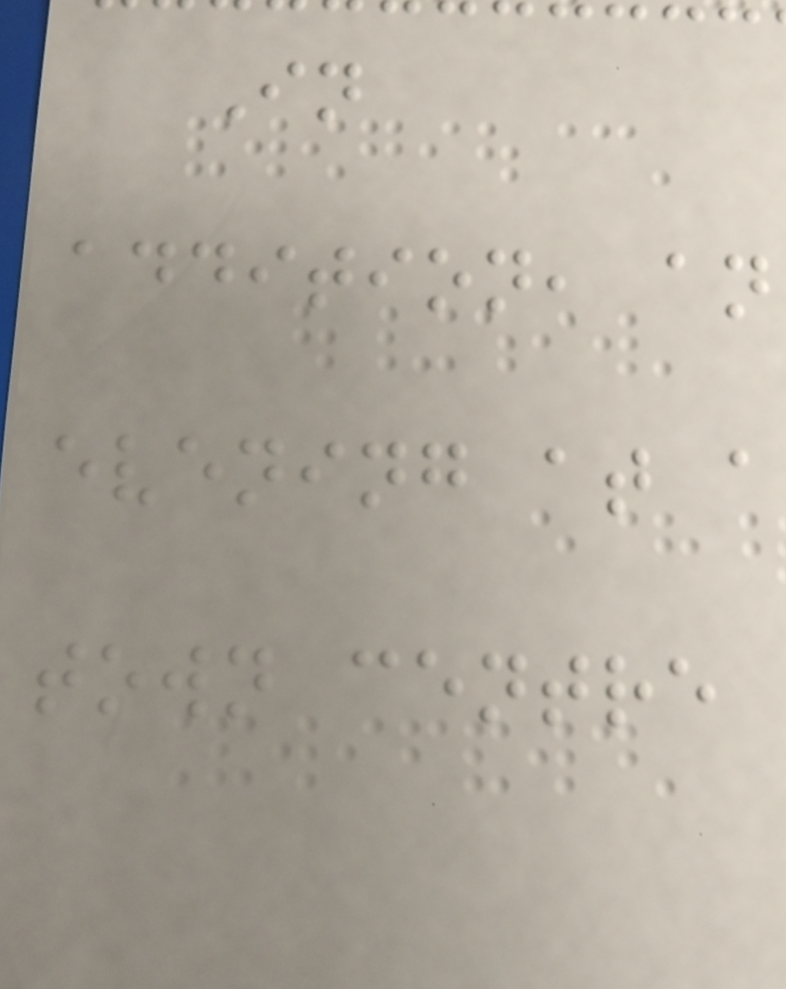In
addition, an
evening at a
town centre
